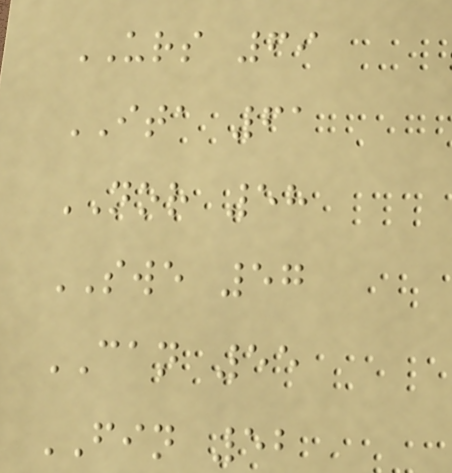URS 69
ITA 61
NOR 58
SWE 57
CAN 55
FIN 52
